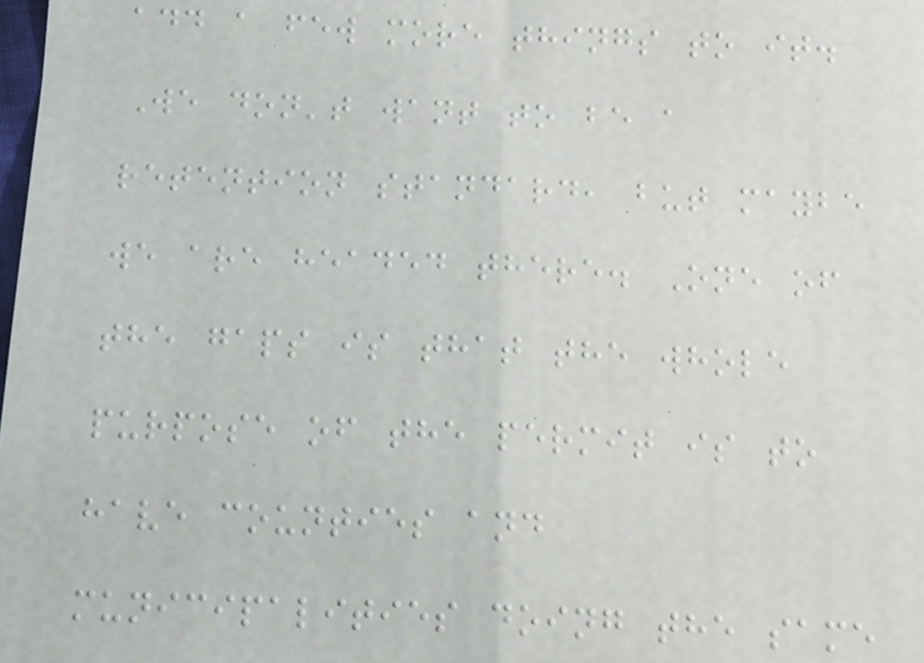add a few more things to it.
We don't want to be a
retention standard, but maybe
we are headed there. One of
the gaps is that the whole
purpose of the permit is to
have counties and
municipalities doing the same
